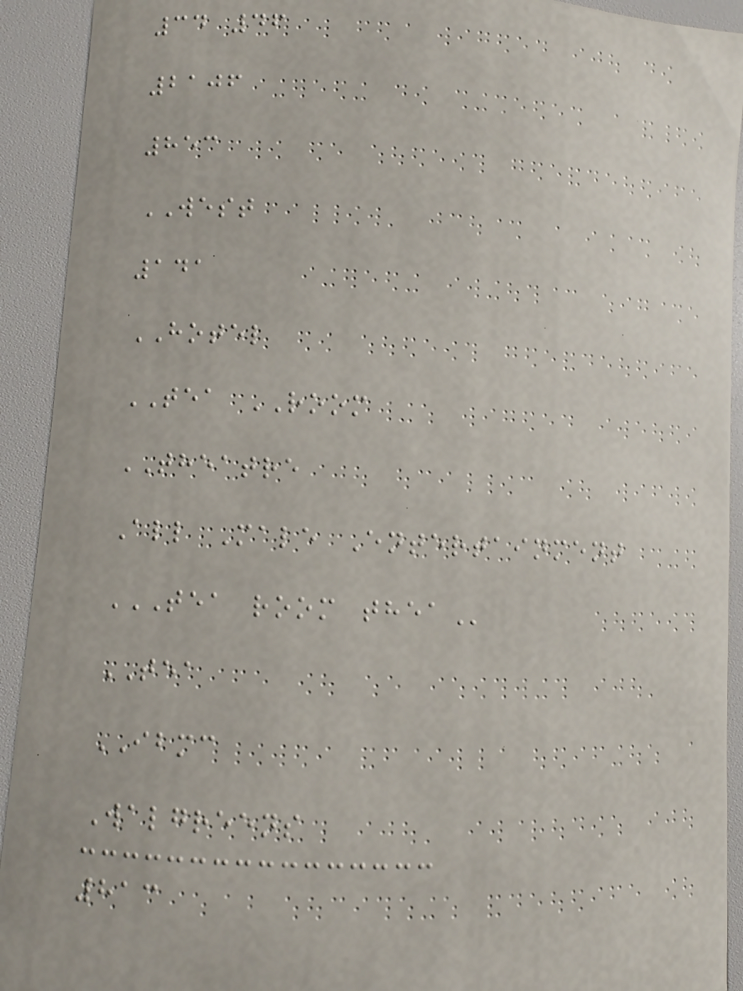34 46
2106
853
WEST
141
HOTEL
TEA ROOM
THEATRE
All Male Entertainment
TEA ROOM THEA
TEA
IBMC
Walgreens
813
